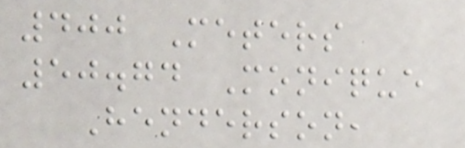400 Meters
50.74 Monique
Henderson,
